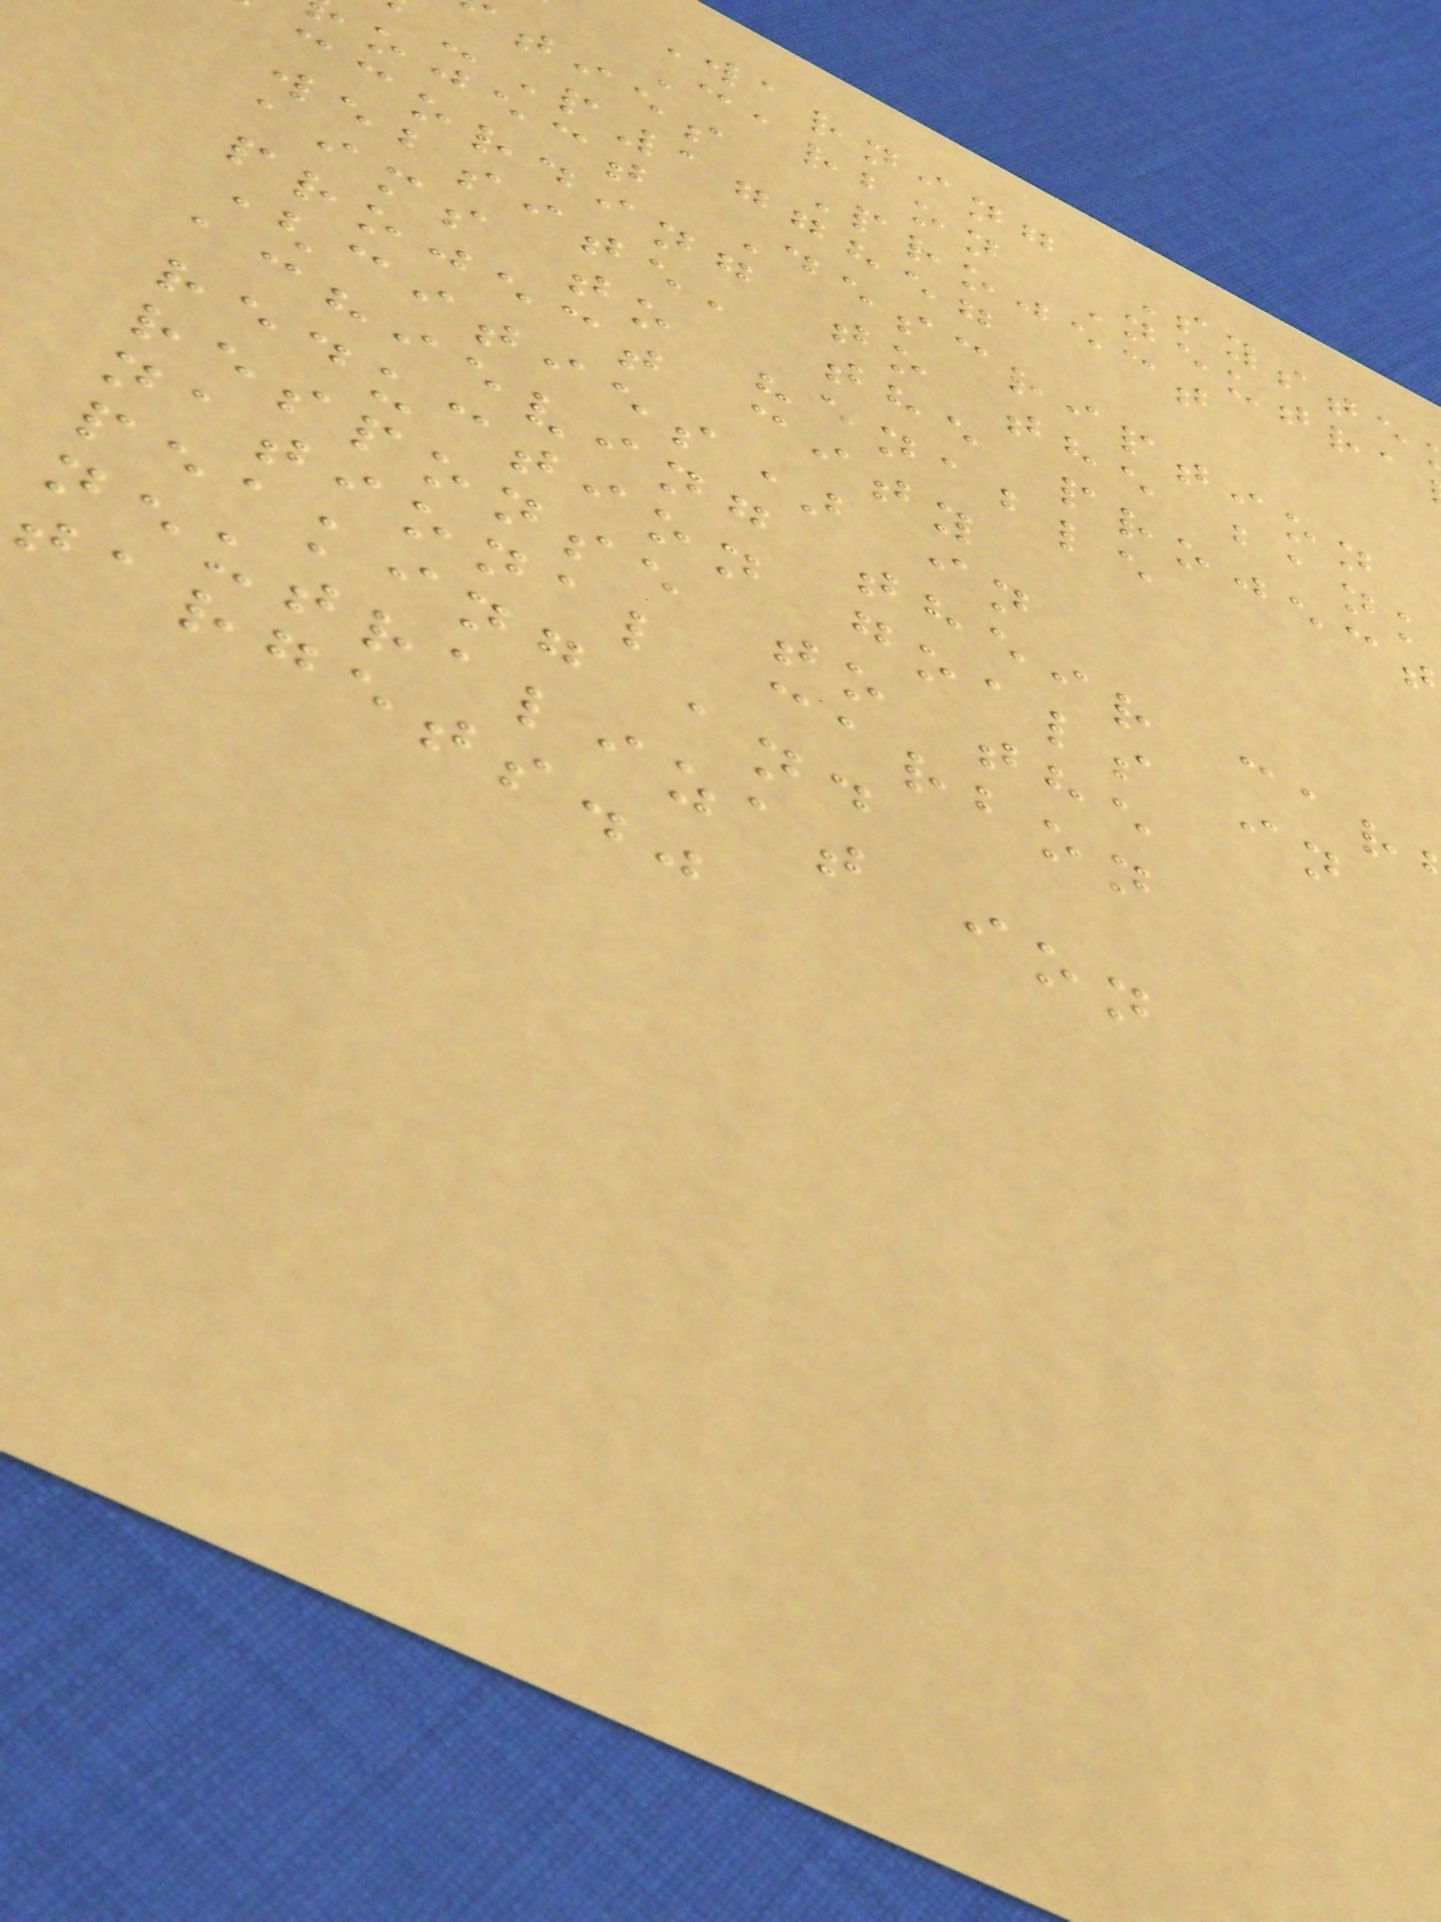Warning Syste
Carbon Neutra
ties Project
-P177857
oject Description
ccording to the bank
website, the project
aims to "enable
project city
(cities) in
achieving their car
reduction goals in
response to the
national carbon
peaking and
neutralizat ion
targets."
